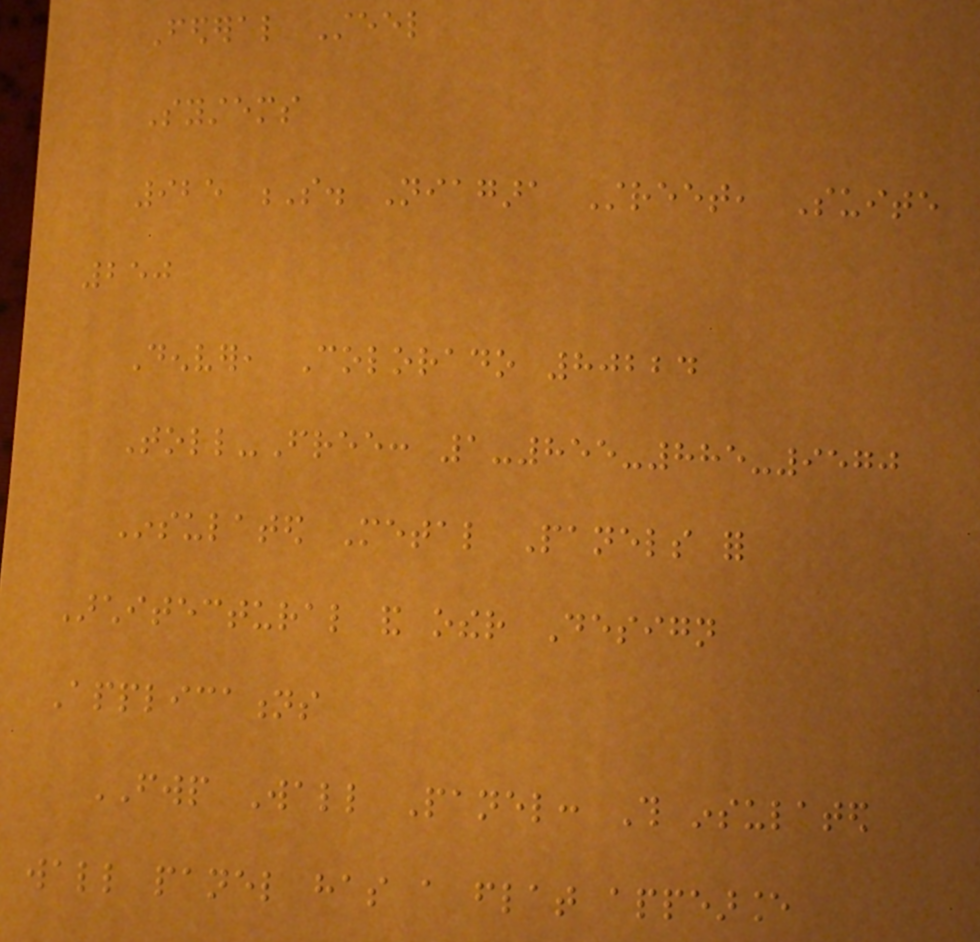Federal Steel
Systems
925 S. Niagara Street, Suite
250
Denver, Colorado 80224
Toll-Free: 1-855-885-9570
Insulated Metal Panels for
Architectural and other Design
Applications
FWP Wall Panel: This insulated
wall panel has a flat appearance
